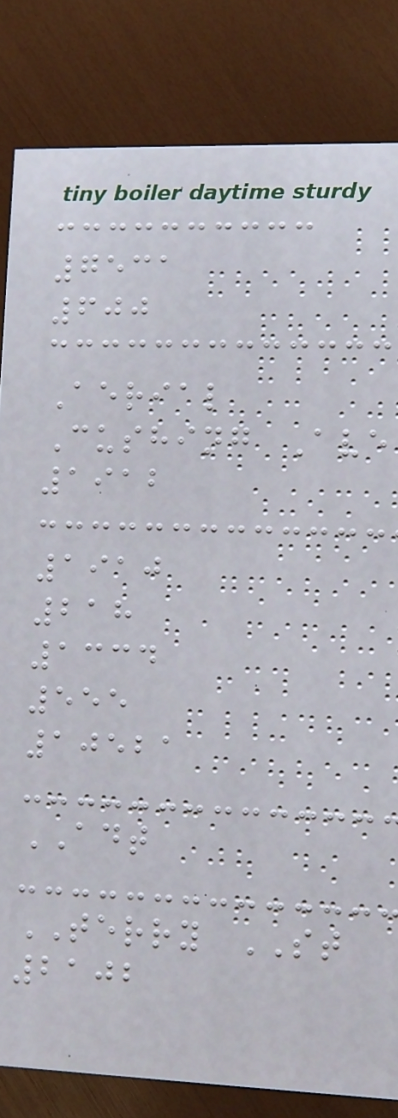7531
600
Aerial
Cushing Ave
1912
1910
218
1334
555
10521
ADT
TERRY ST
2102
